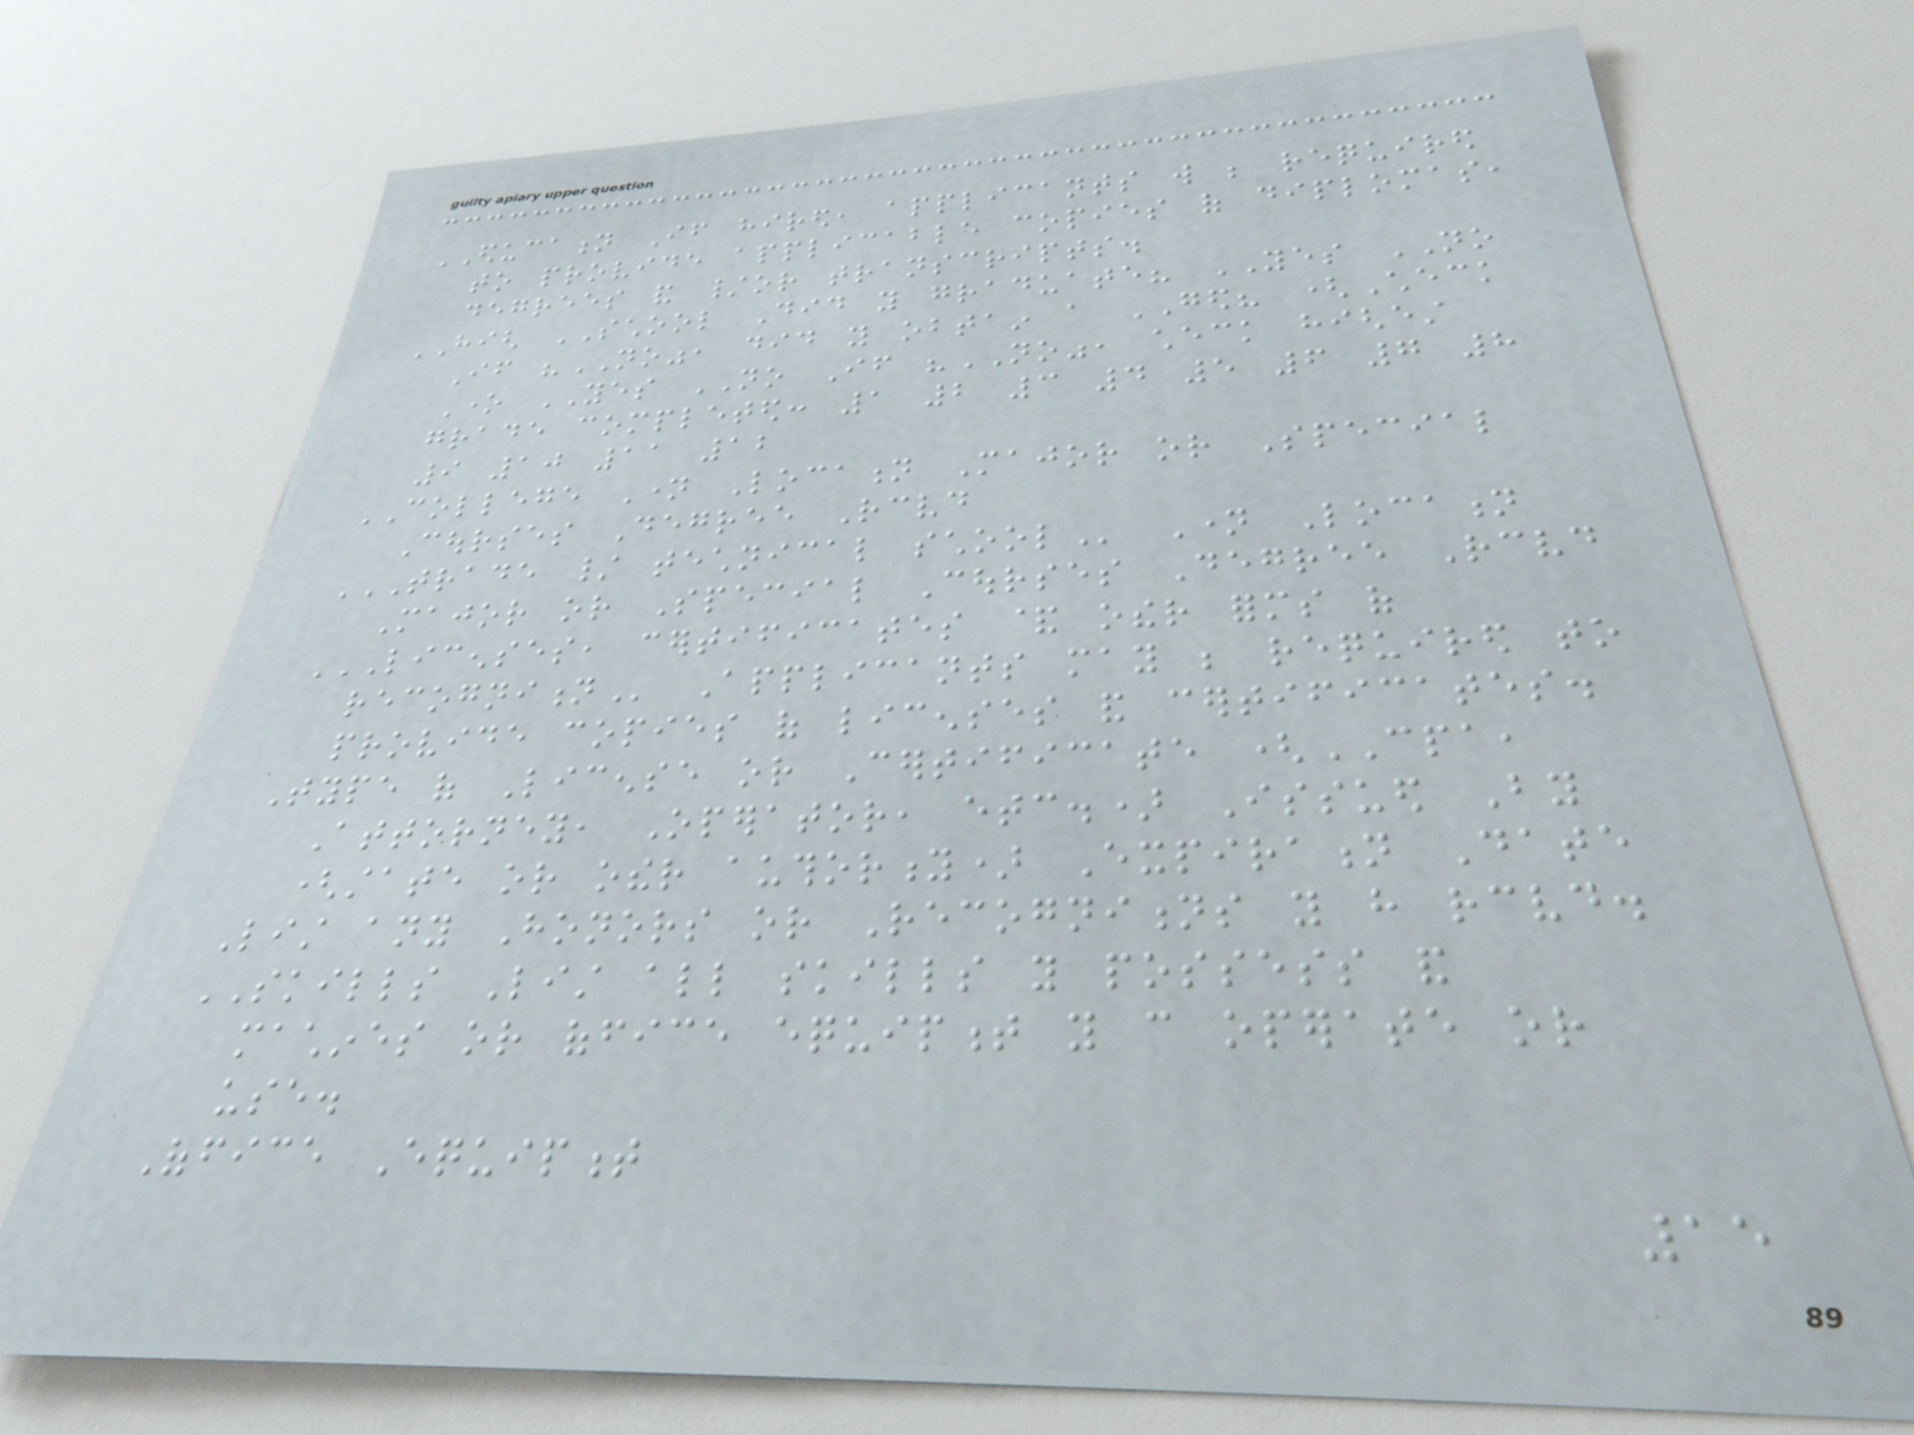EDUCATION If hired, applicants will be required
to provide applicable copies of diplomas,
degrees and /or transcripts.
HIGH SCHOOL Did you graduate? YES NO
If "NO", did you obtain a GED? (Check
One YES NO If "NO", check highest
grade completed: 1 2 3 4 5 6 7 8
9 10 11 12
COLLEGE Name Location Major or Special
Courses Degree Received
TRADE / TECHNICAL SCHOOL Name Location
Major or Special Courses Degree Received
LICENSES, CERTIFICATES & OTHER FORMS OF
RECOGNITION Applicants may be required to
provide copies of licenses and certificates.
Type of License or Certificate (CPA,
Attorney, Operator, etc.) Issued By
(state or other authority) Expiration Date
List any Honors or Recognitions you have received.
SKILLS List all skills you possess and
machines or office equipment you can operate or
use.
Office Equipment
15
